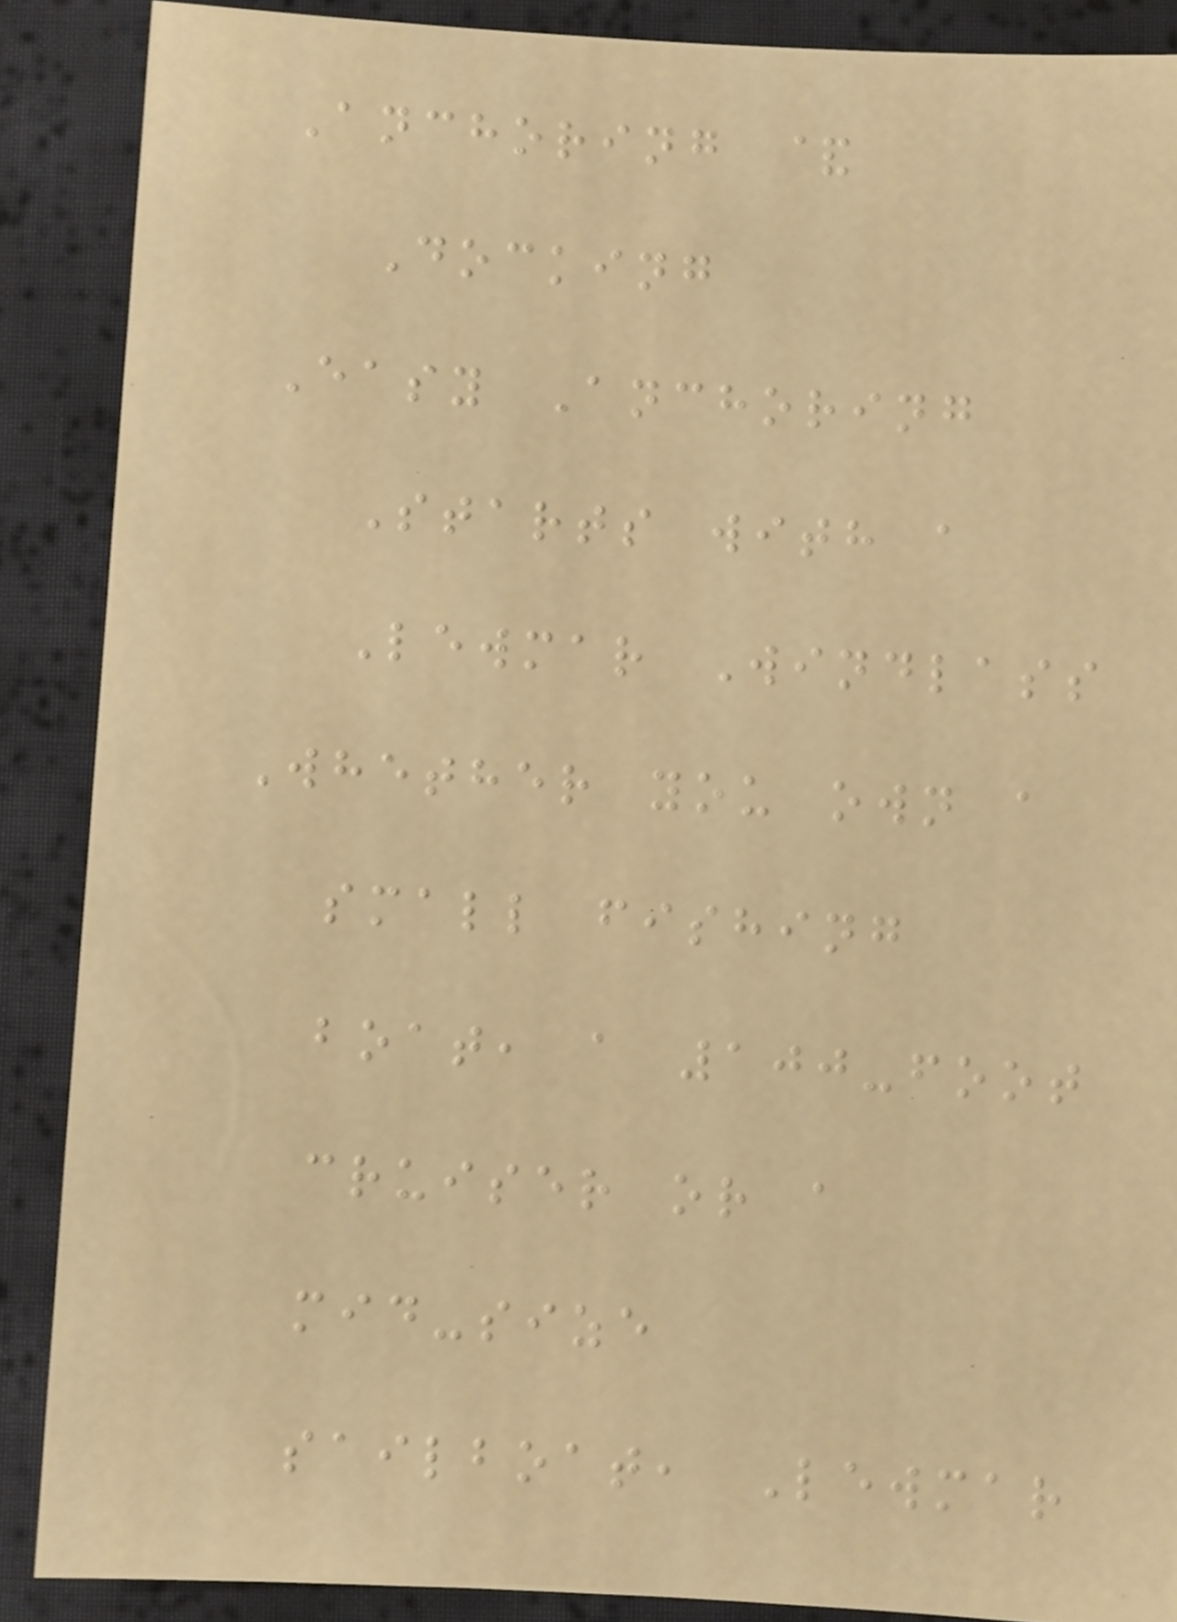Anchoring &
Docking
Easy Anchoring
Starts with a
Lewmar Windlass
Whether you own a
small fishing
boat, a 100-foot
cruiser or a
mid-size
sailboat, Lewmar
